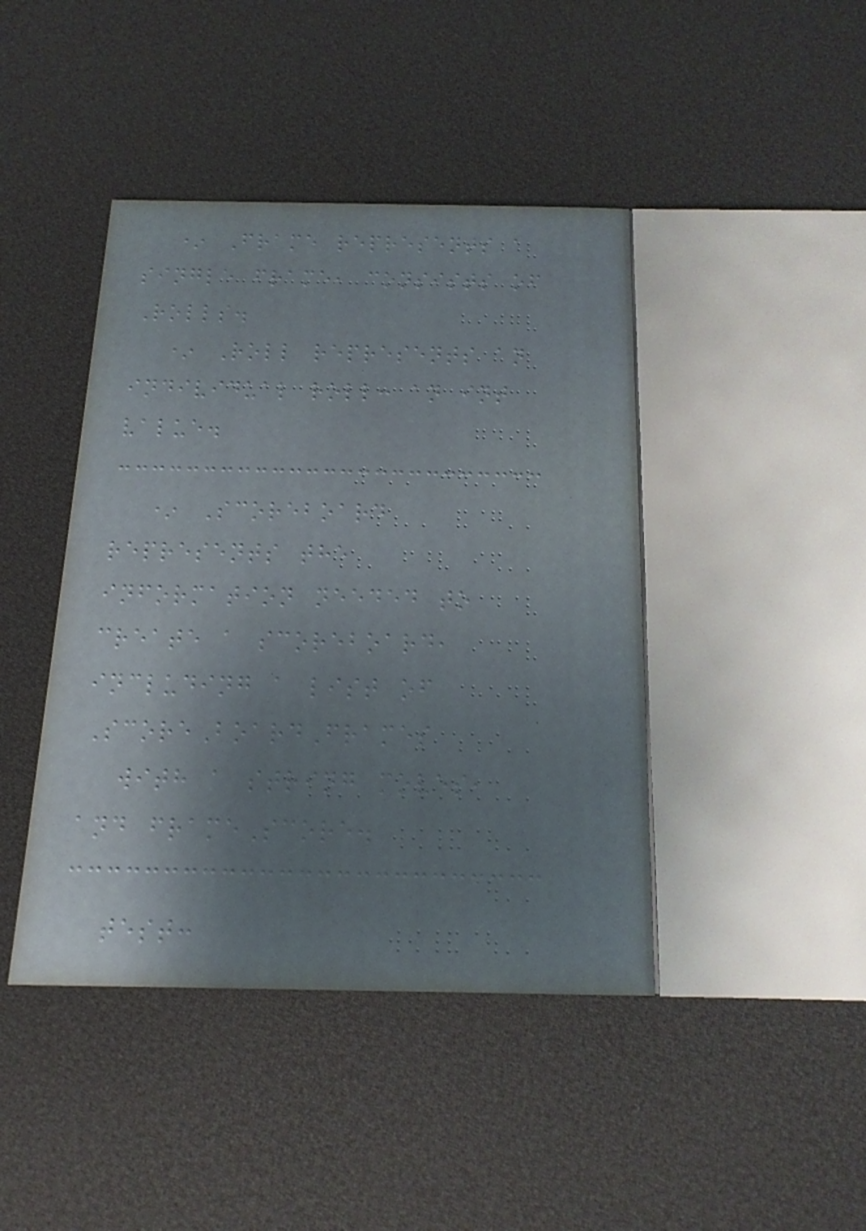* Frame represents a
single frame, consists of
Rolls.
* Roll represents an
individual roll: an int
value.
* Scoreboard
represents the
information needed to
create a scoreboard,
including a list of
ScoreBoardFrames
with a string moves,
and frameScore.
test:
